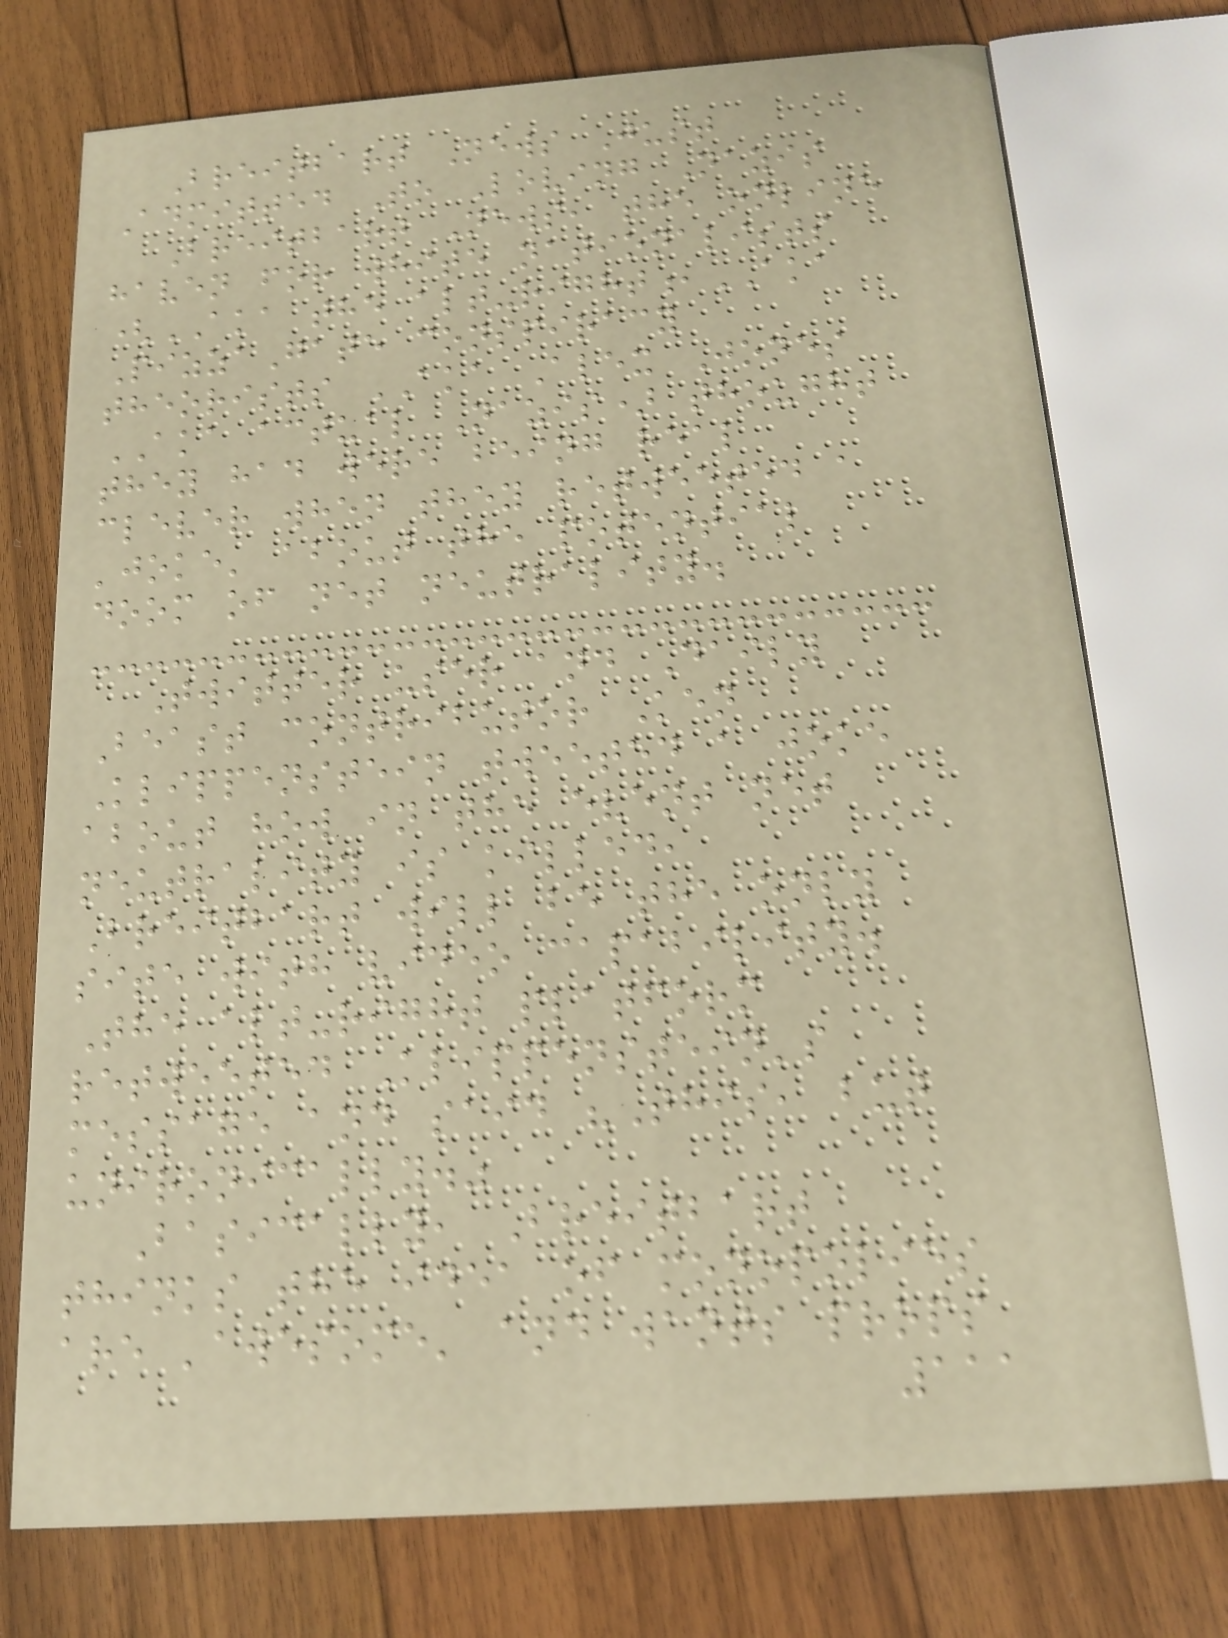Breitbart News Just
Admitted To Loving Nazis
Breitbart News, the online
haven for white nationalists
(AKA the alt-right,AKA
PizzaGate conspiracy
theorists AKA Alex Jones
AKA actual Nazis) thought
they had were being real
clever when they retweeted a
'joke' about the potential
doom of net neutrality.
Twitter user and Daily
Beast contributor Ken
Klippenstein tweeted a joke
about how in the event net
neutrality is killed,
Breitbart will be the only
site with video capability.
The alt-right platform
retweeted Klippenstein's
message and said "This, but
unironically."
Basically, Breitbart
thinks the idea of monopolies
are 'awesome' and wants props
111
